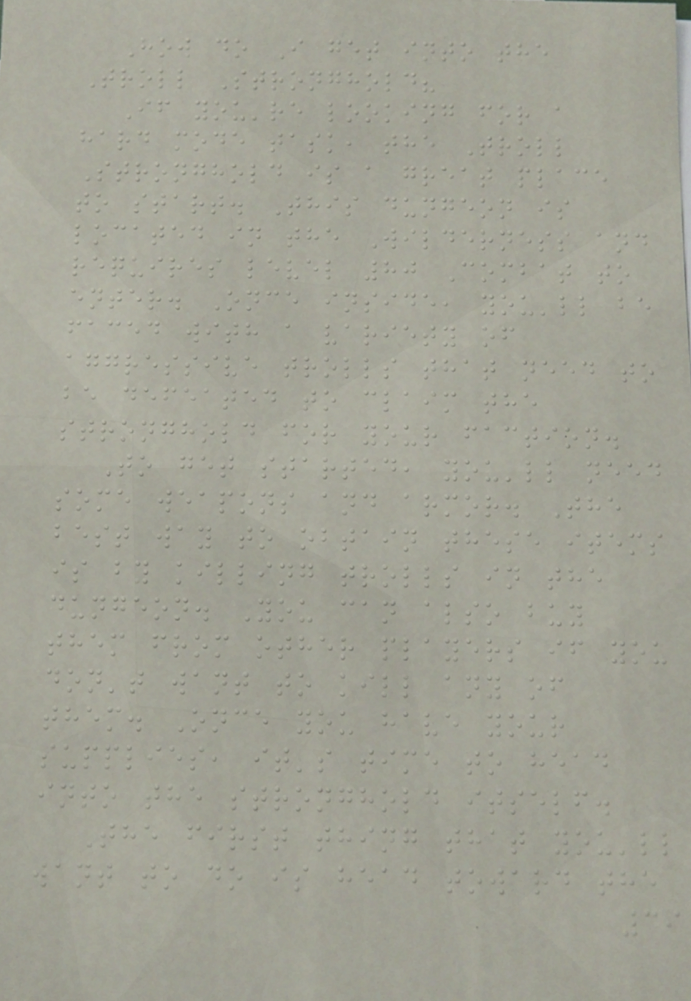How do I get into the
Troll Stronghold?
If you're looking for a
hard mode task, the Troll
Stronghold is a great place
to start. This dungeon is
located in the Wilderness and
requires level 80 Combat to
enter. Once inside, you'll be
faced with a variety of
aggressive trolls that need to
be defeated to claim the
stronghold for your faction.
To get started, you'll need
some weapons and armor. The
best way to obtain these items
is by killing trolls in the
dungeon. You can also buy
them from other players if you
don't want to kill any of
them. Once you have your
supplies, it's time to head
into the stronghold itself.
The first thing that you'll
want to do is head toward the
39
